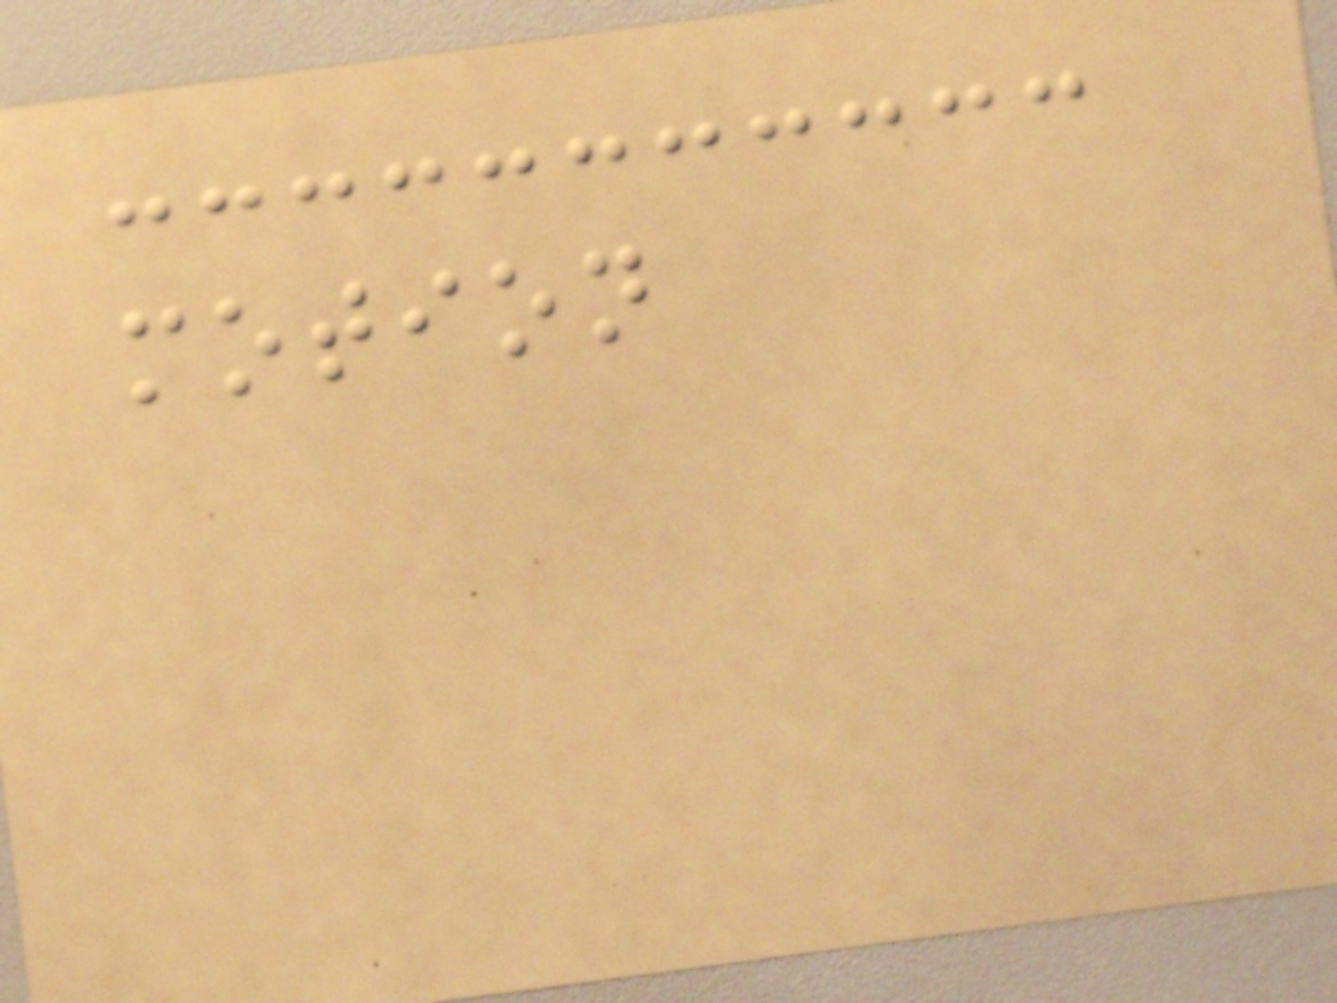motion
